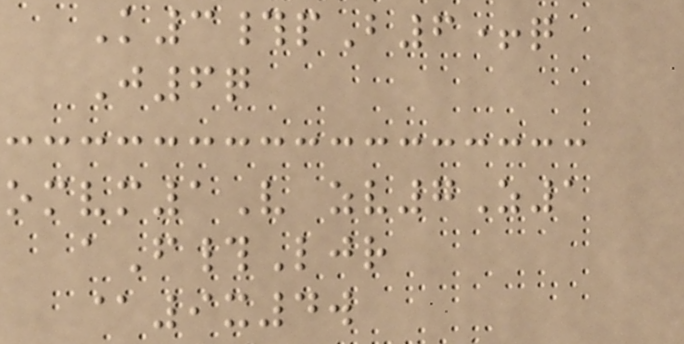K3#pB6+q
J6q
omvm1V zv7Z1
aF#Ljr
@9x4w
